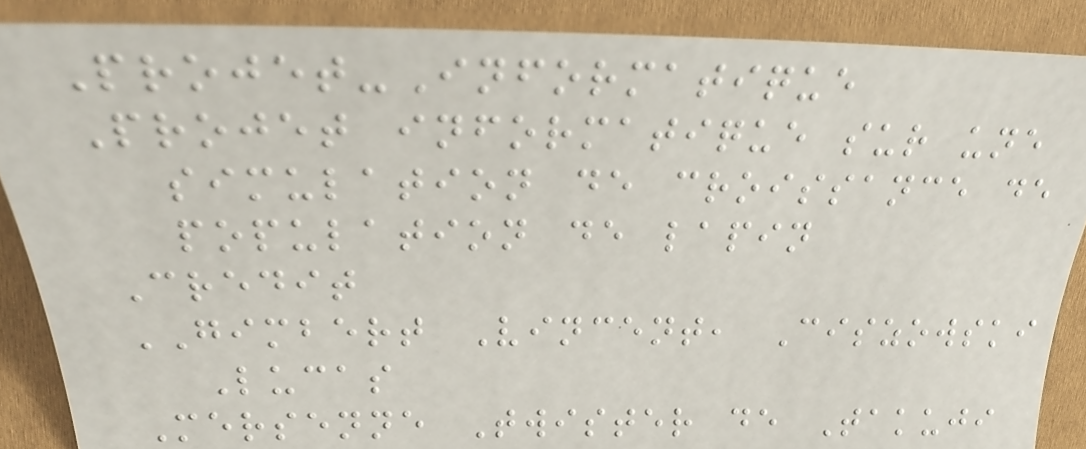Projet-Informatique
Projet informatique sur une
simulation de croissance de
population de lapin
Credit
GIMBERT Vincent, Ciszowski
Lucas
Mersenne Twister de Takuji
